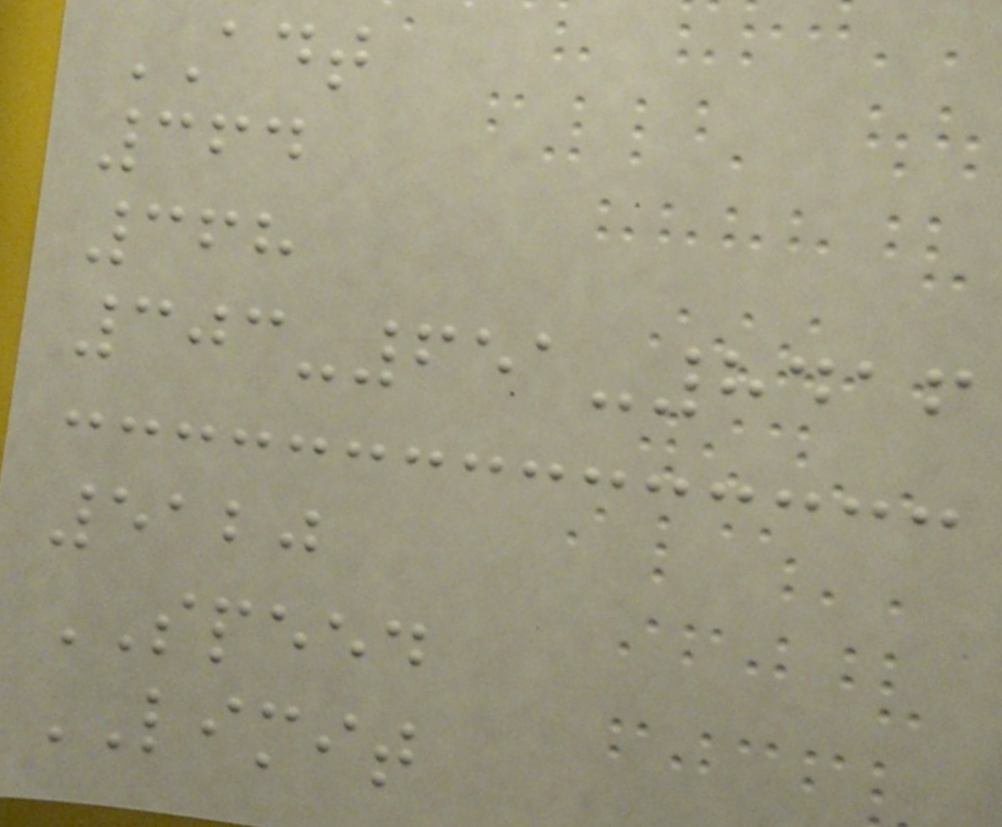ADT
364
368
303-651-8416
5120
SPEED
LIMIT
